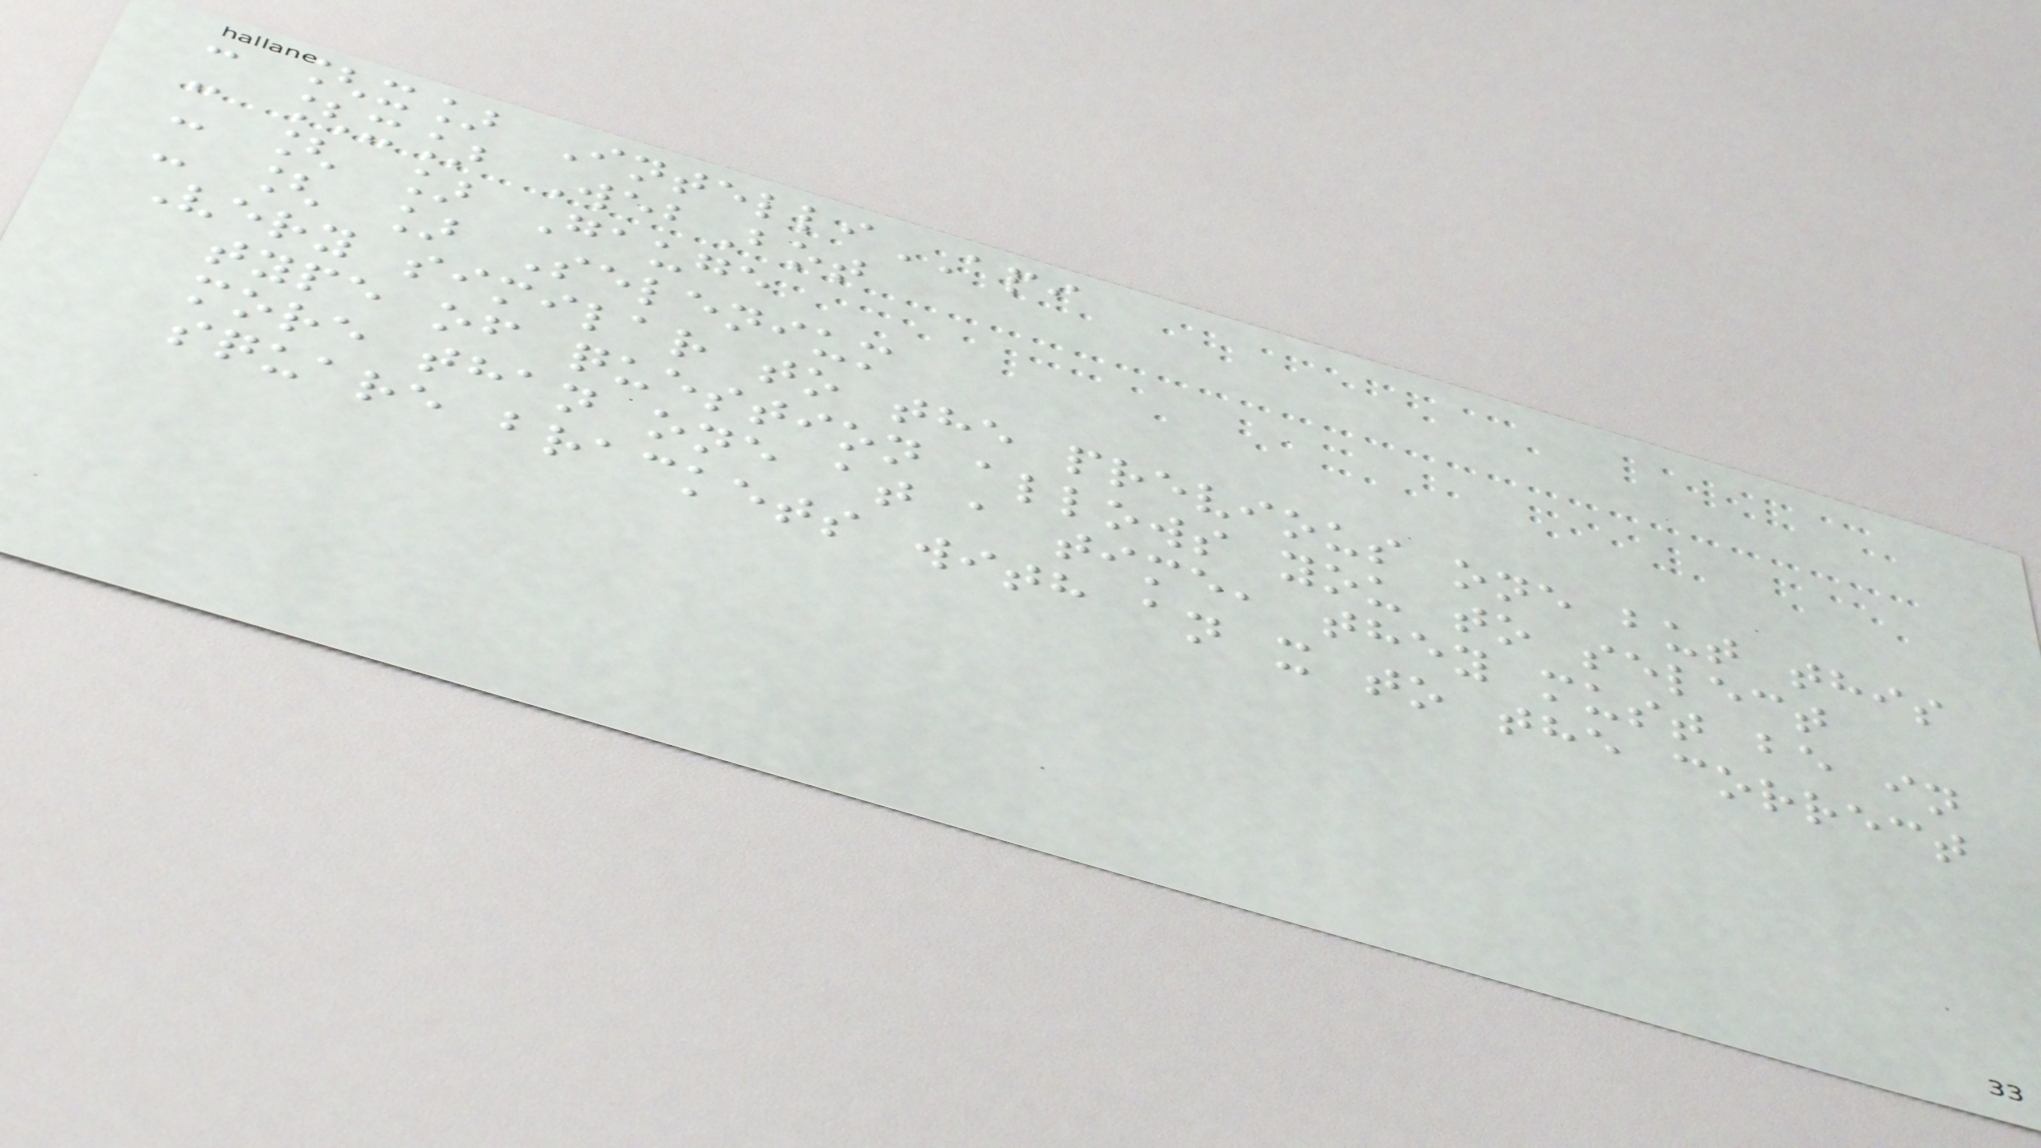- [x] IntelliAPI
- [x] WebBot
- [ ] Gauge
- [ ] Selenium
Very similar to the previous one but this
type of question allows you to select
more than one at a time, they must be in
square brackets with an x to the correct
